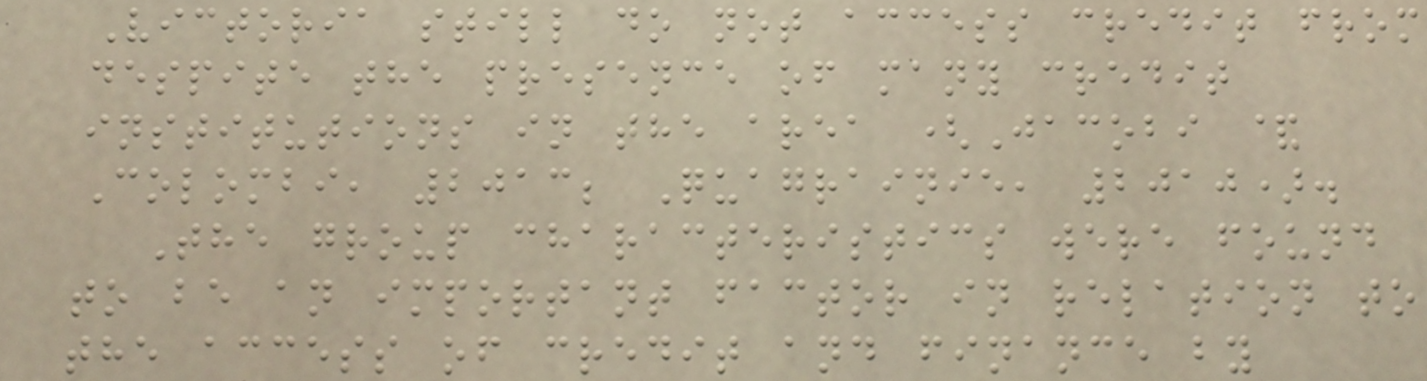Victoria still do not access credit from
despite the presence of many credit
institutions in the area (Jacobi &
Colombi, 2013; Quagrainie, 2010).
The group characteristics were found
to be an important factor in relation to
the access of credit and finance by
